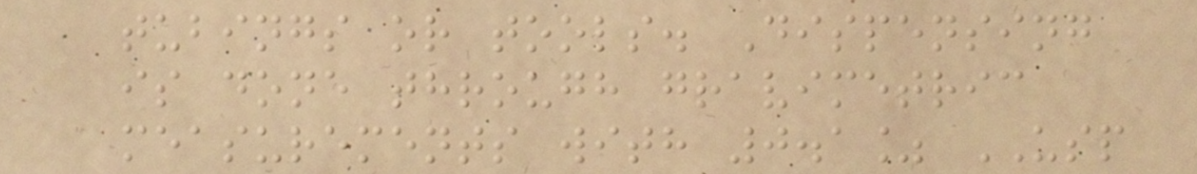tubings or tools. Dispensing
is done through gravimetric
measurements with 0.1% USP
